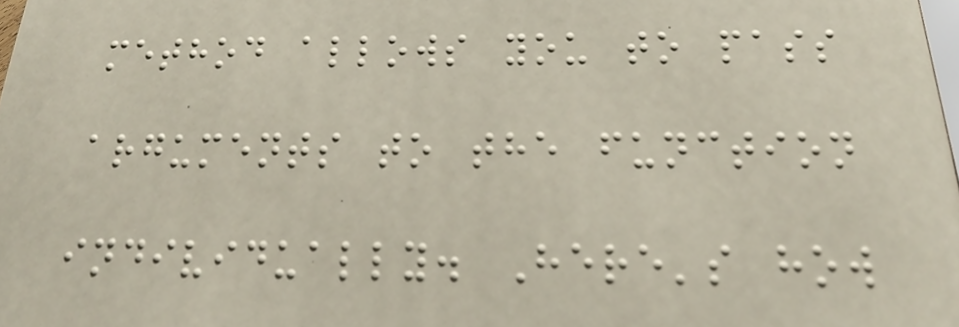method allows you to pass
arguments to the function
individually. Here's how
